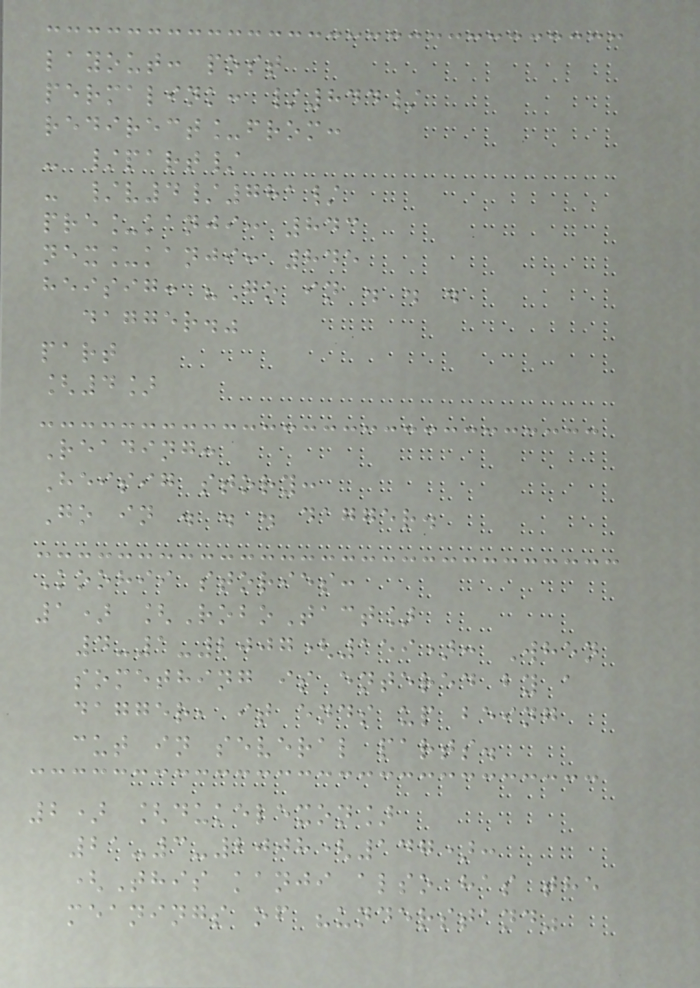layout: post
permalink: /844/
redirect_from:
- /part/
- /v4/781/
pre_kanji: 843
nex_kanji: 845
heisig: "Go in . . .
dagger."
part
[4]
Reading:
Heisig story:
Go in . . . dagger.
Koohii stories:
1) [RoboTact]
4-1-2007(159): When
something is entered by a
dagger, it ends up being
cut in several parts.
2) [dukelexon]
21-3-2008(147):
(This kanji also has the
meanings of "understand"
